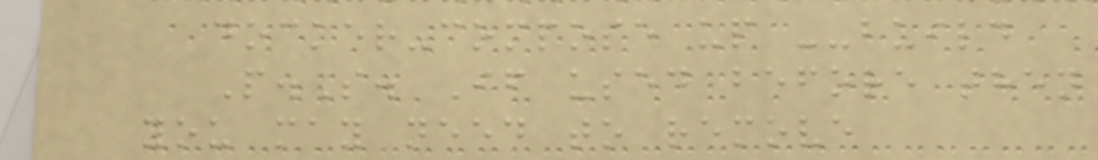docker-compose up --build
P.S. If used before then
you may need to remove
